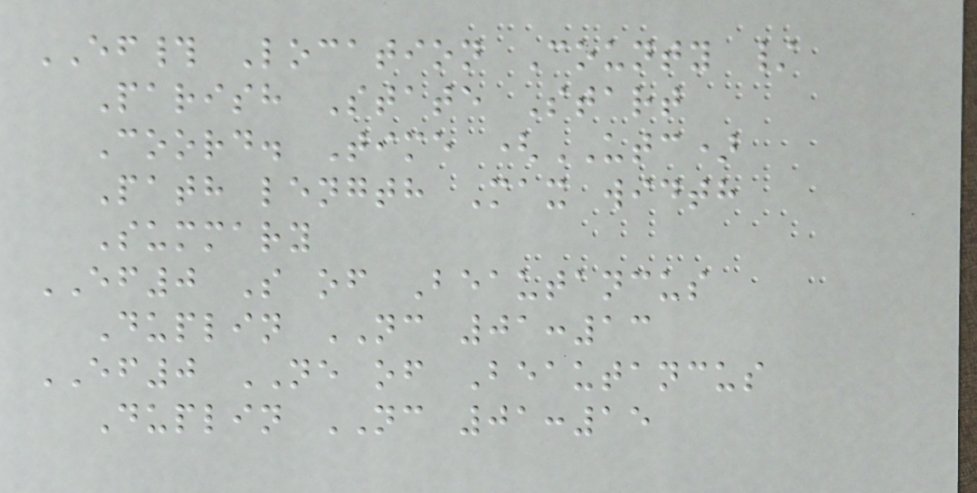EF# Location County /
Parish State Start
Coord. Time (UTC)
Path length Max width
Summary
EF0 S of Beautancus
Duplin NC 01:13
EF0 NE of Beautancus
Duplin NC 01:15
